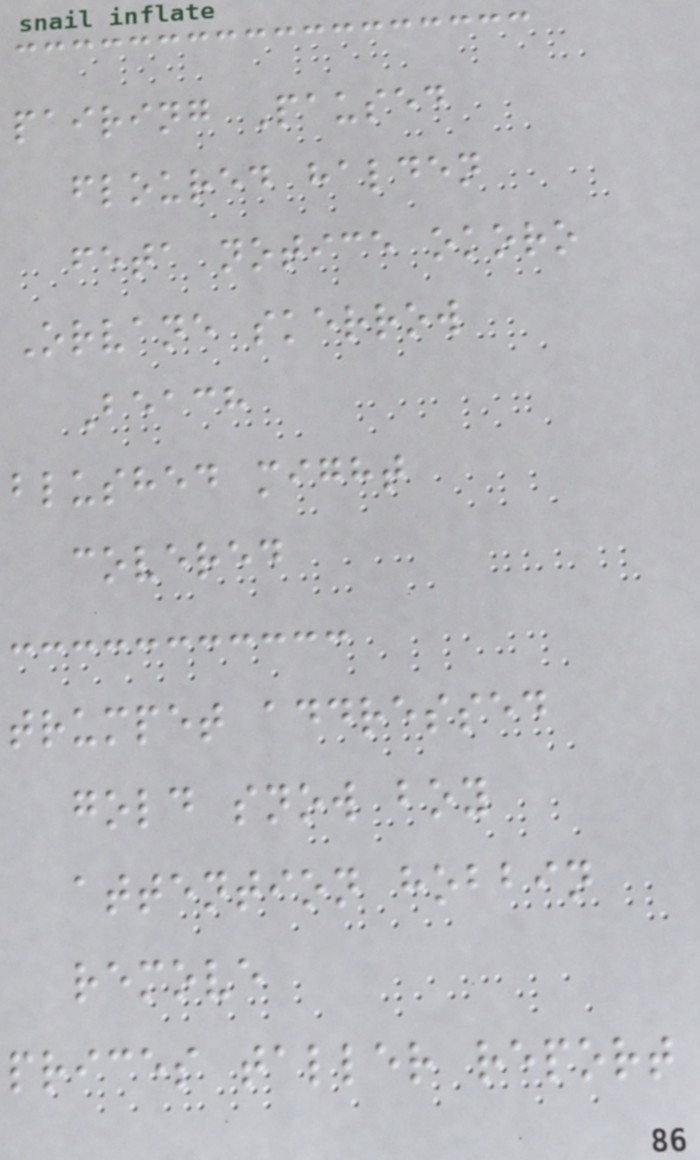pairing Paused
floured halden
feta notice okoro
Orvane skerrow
Beach
blushed might
covered
trumpet addressed
gold snow boy
attention hobbin
remove
prices taller report
